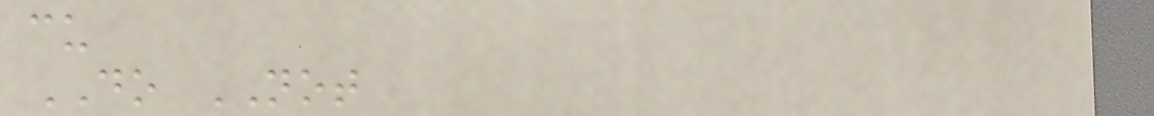cu
DO NOT
